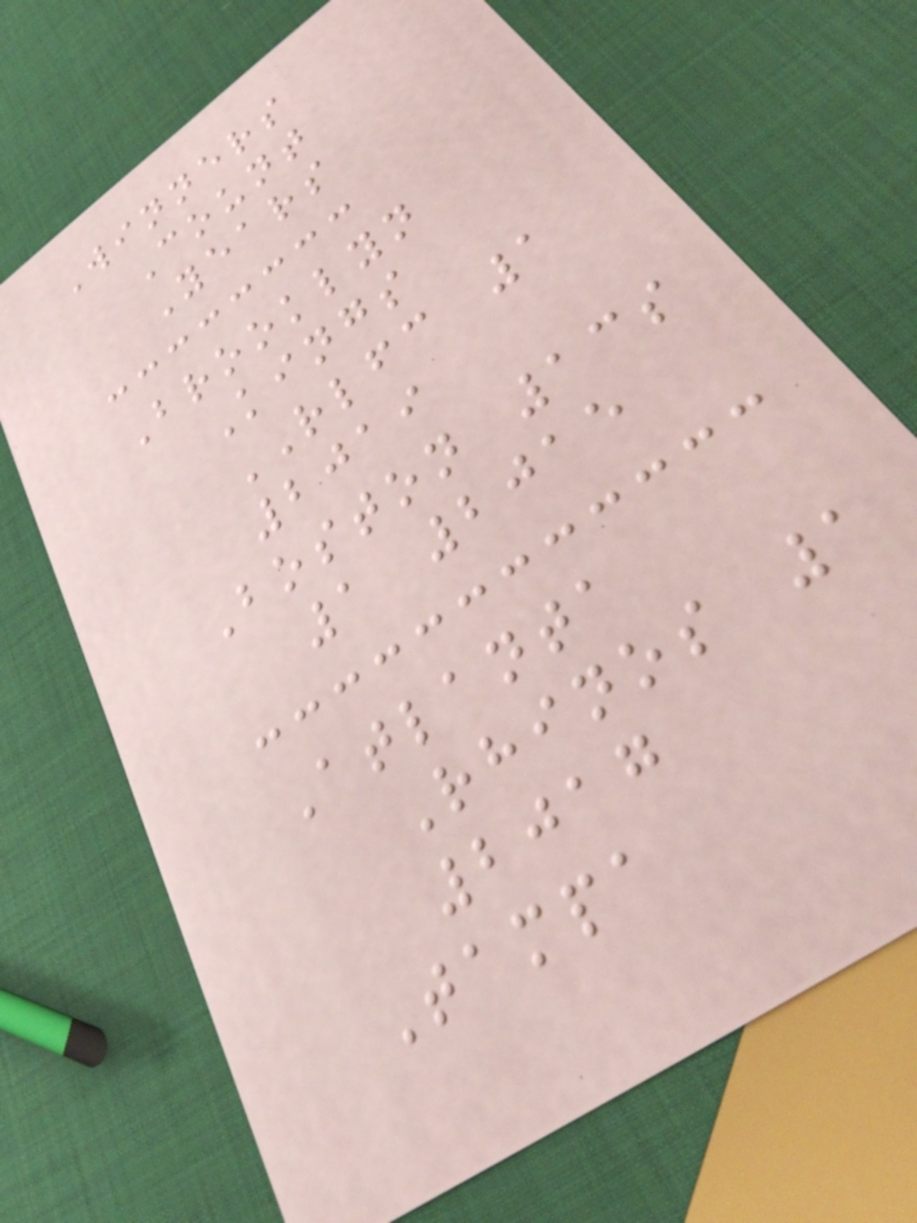Winners
Count
Years
Brooklyn
Kings
RLFC 1
2019
Boston 13s
1 2015
Atlanta
Rhinos 1
2017
Tampa
